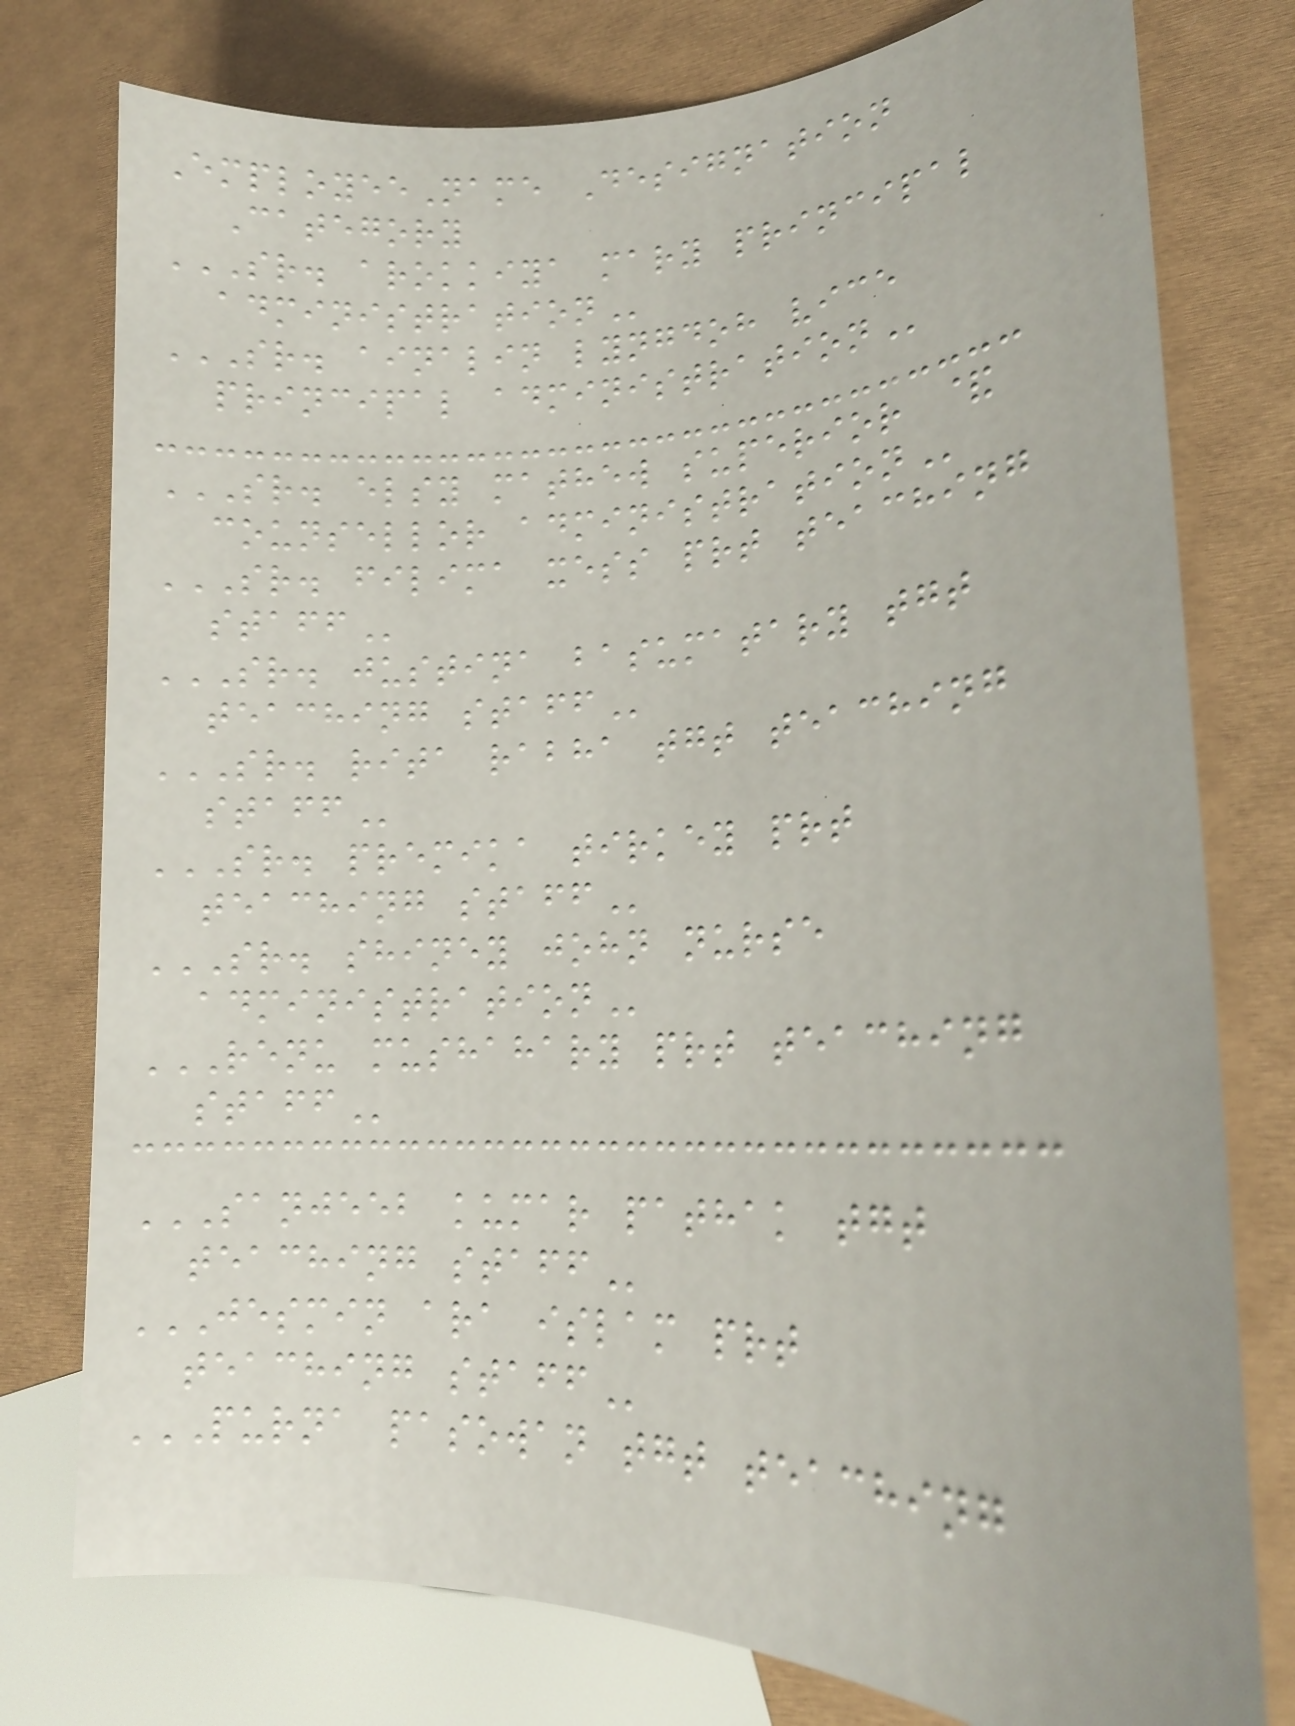EmployeeName Designation
Category
SR. AROKKIYA MARY PRINCIPAL
ADMINISTRATION
SR. AINALIN LYNGDOH VICE
PRINCIPAL ADMINISTRATION
SR. ELSY MATHEW SUPERIOR &
COUNSELLOR ADMINISTRATION
SR. FILIMA XESS PRT TEACHING
STAFF
SR. JUSTINA BASUMATARY TGT
TEACHING STAFF
SR. RITA RABHA TGT TEACHING
STAFF
SR. PREMIKA TIRKEY PRT
TEACHING STAFF
SR. SHINEY JOHN NURSE
ADMINISTRATION
RENU MUSHAHARY PRT TEACHING
STAFF
SANJEEB KUMAR PATHAK TGT
TEACHING STAFF
JESMIN ARA ISLAM PRT
TEACHING STAFF
PURNA PASOWAN TGT TEACHING
